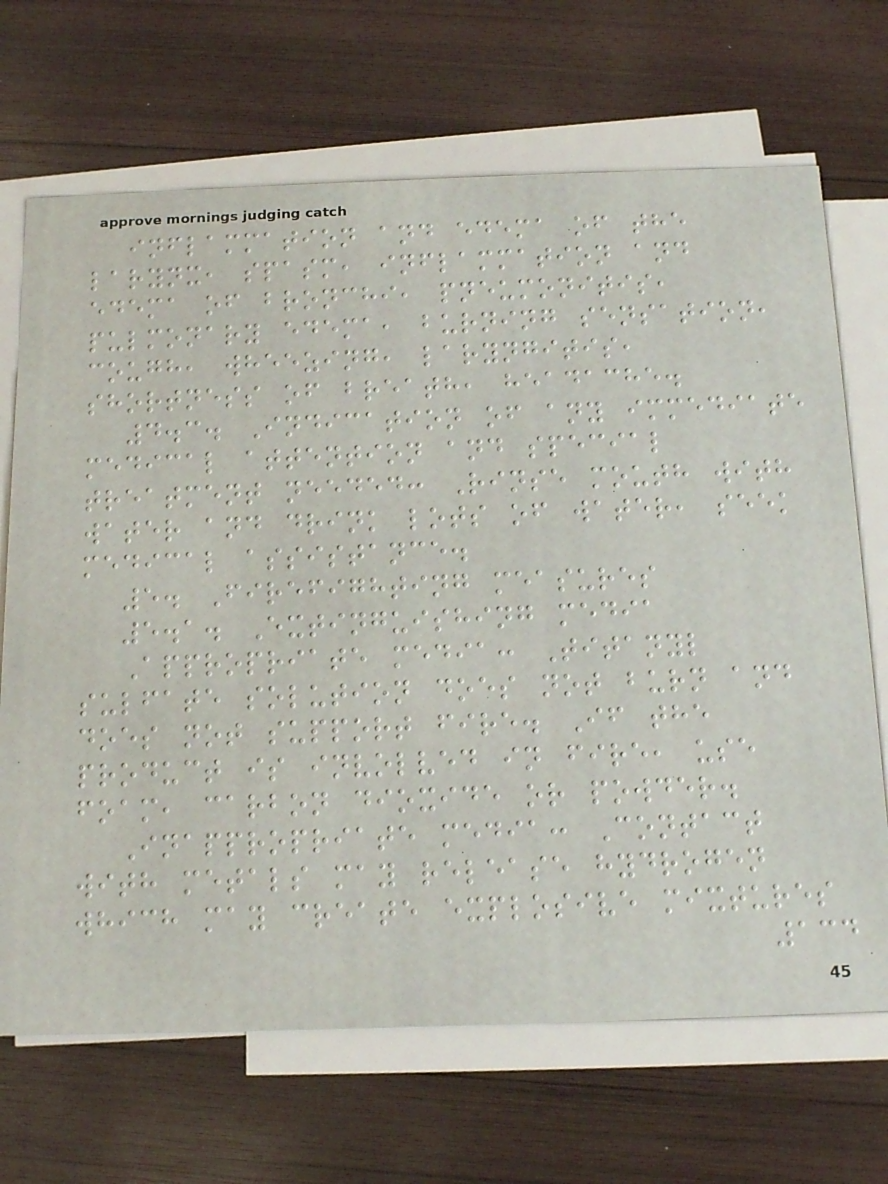inflammation and edema of the
larynx, spasm, inflammation and
edema of bronchi, pneumonitis,
pulmonary edema, burning sensation,
cough, wheezing, laryngitis,
shortness of breath, headache.
4.3. Indication of any immediate
medical attention and special
treatment needed: Rinse mouth with
water and drink lots of water, seek
medical assistance.
5. Firefighting measures
5.1. Extinguishing media
Appropriate media: Titanyl
sulfate solution does not burn and
does not support fire. If the
product is involved in fire, use
foam, carbon dioxide or powder.
Inappropriate media: Contact
with metals may release hydrogen
which may create explosive mixtures
134
